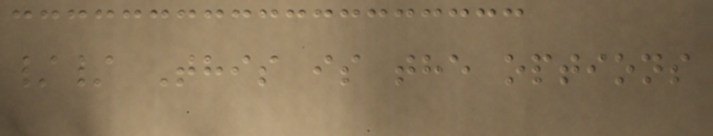// This is the options
